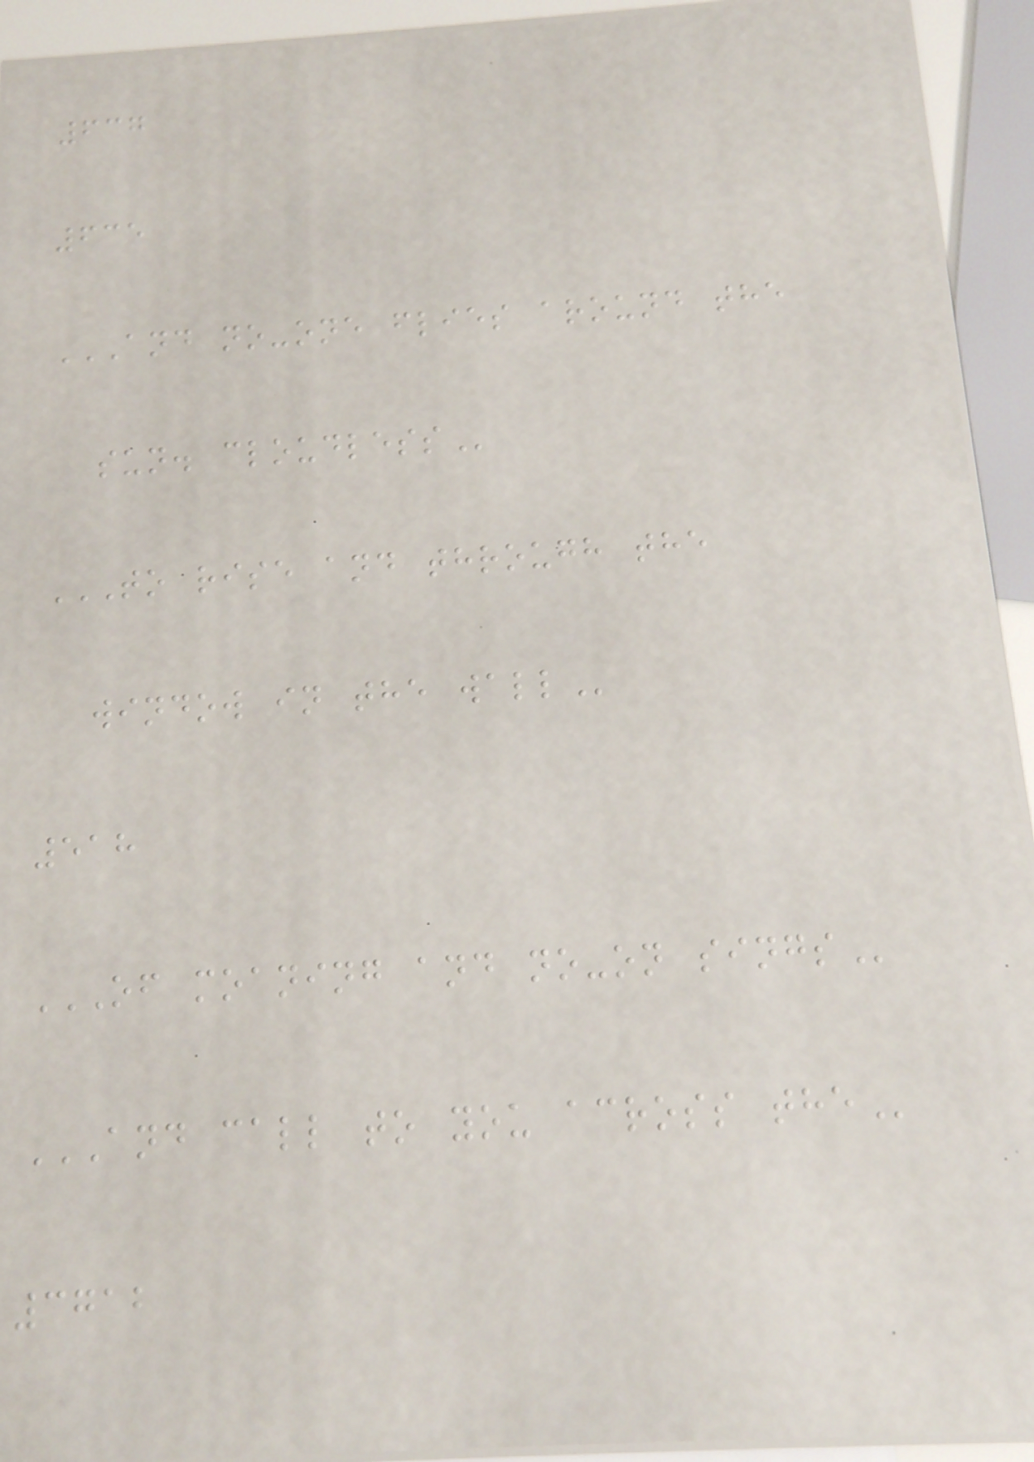637
635
AND NO-ONE FLIES AROUND THE
SUN. CLOUDLESS
TO RISE AND THROUGH THE
WINDOW IN THE WALL
518
OF MOANING AND NO-ON SINGS
AND CALL TO YOU ACROSS THE
3712
